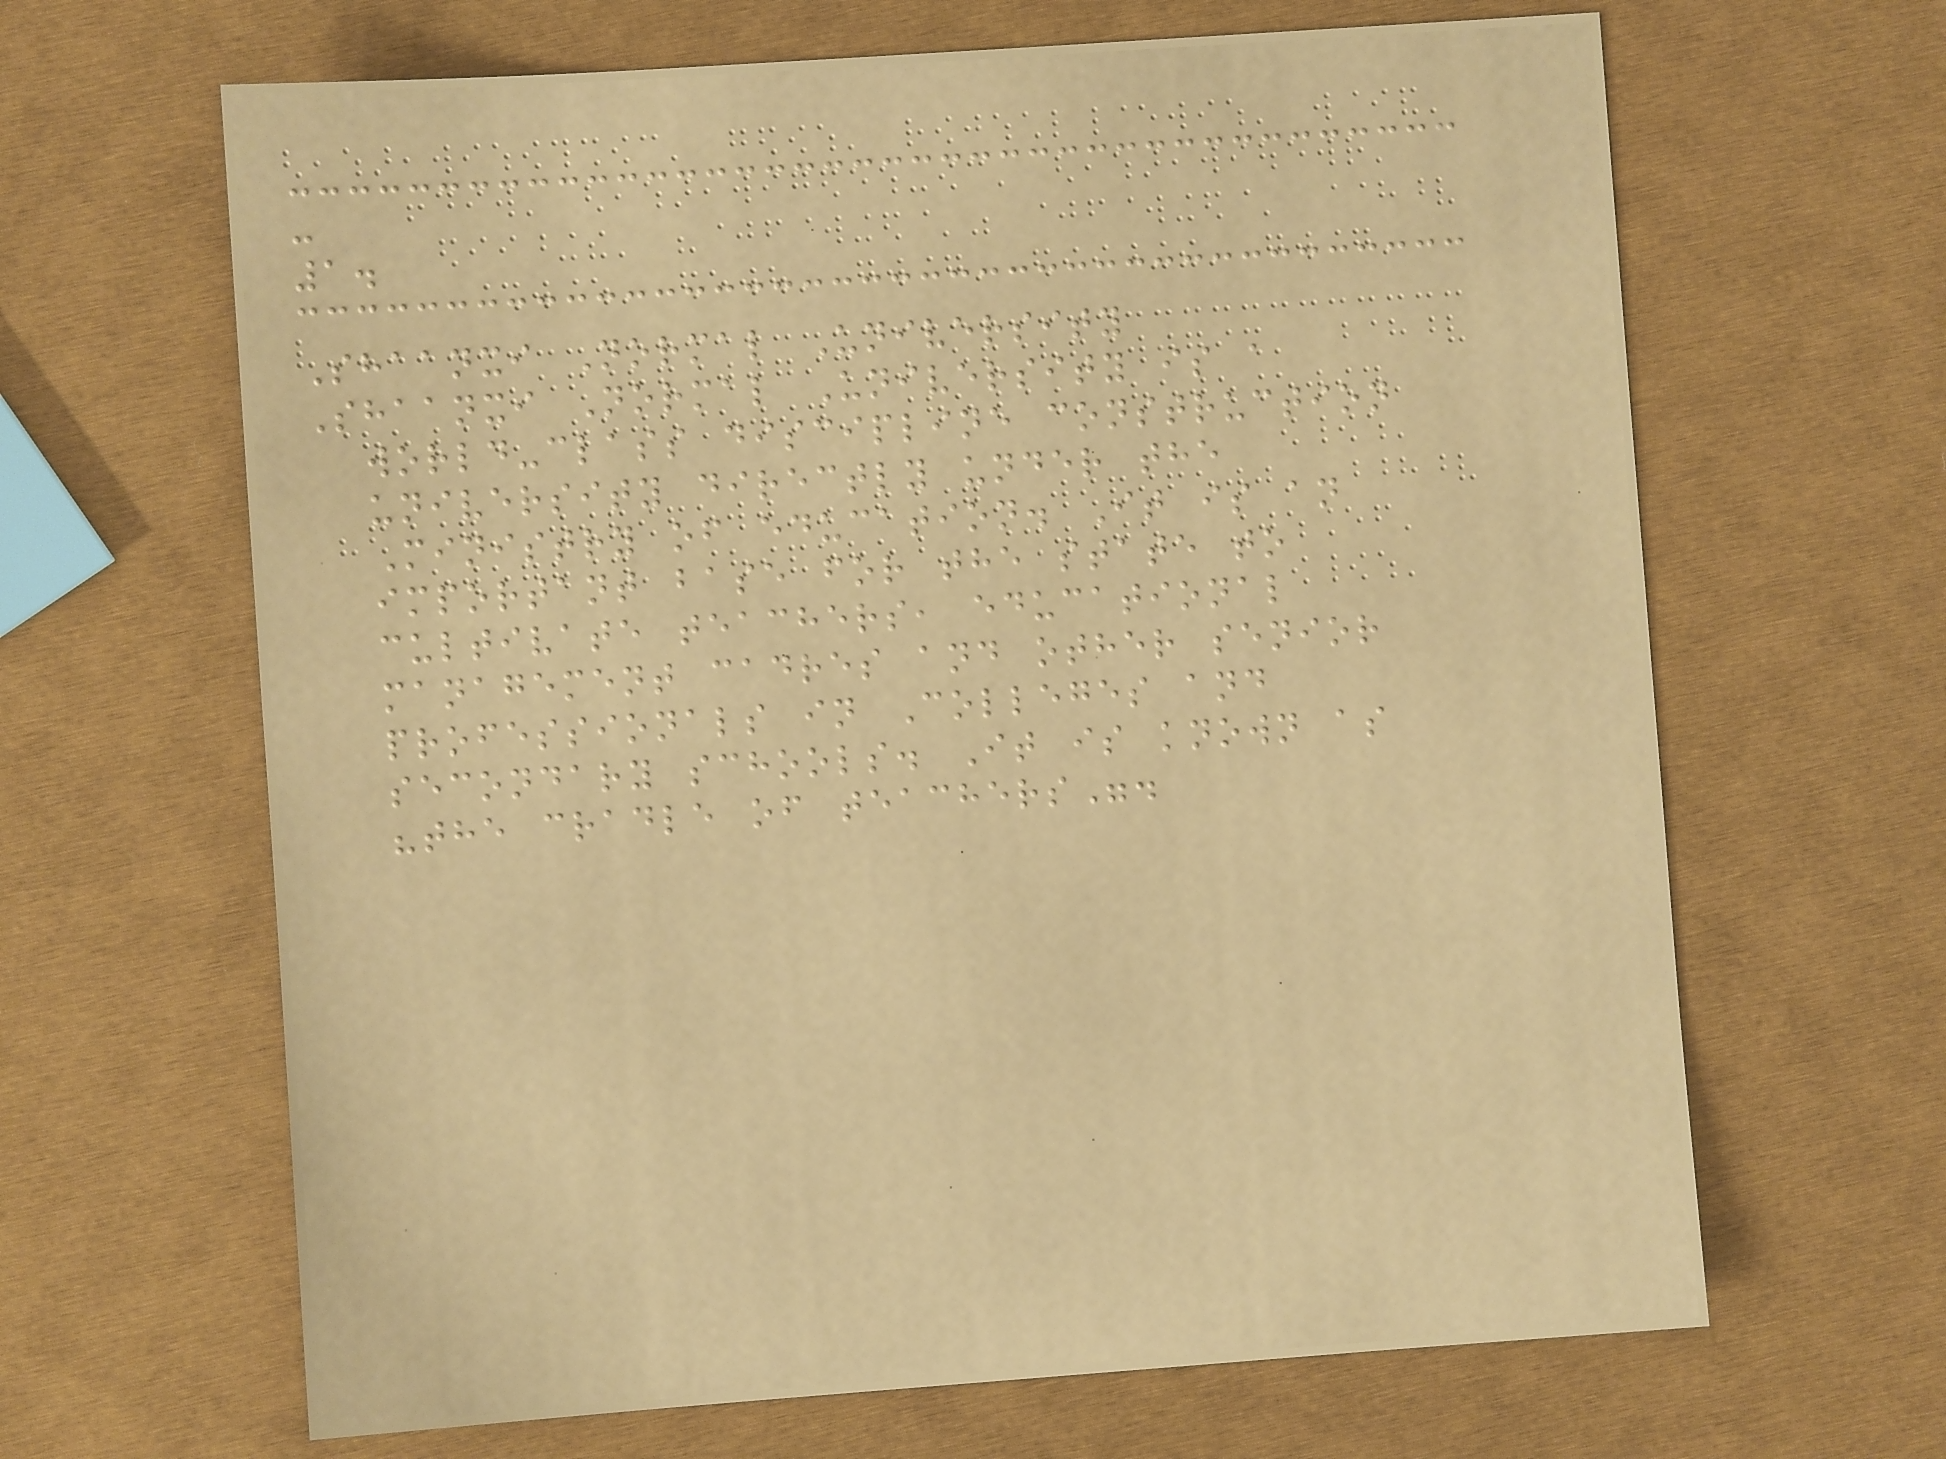-
1.
Shaanxi Normal University
Shaanxi Normal University is a
world-class discipline construction
university directly under the
Ministry of education. It is an
important base for the state to
cultivate teachers, educational
management cadres and other senior
professionals in Colleges and
secondary schools. It is known as
"the cradle of teachers".
